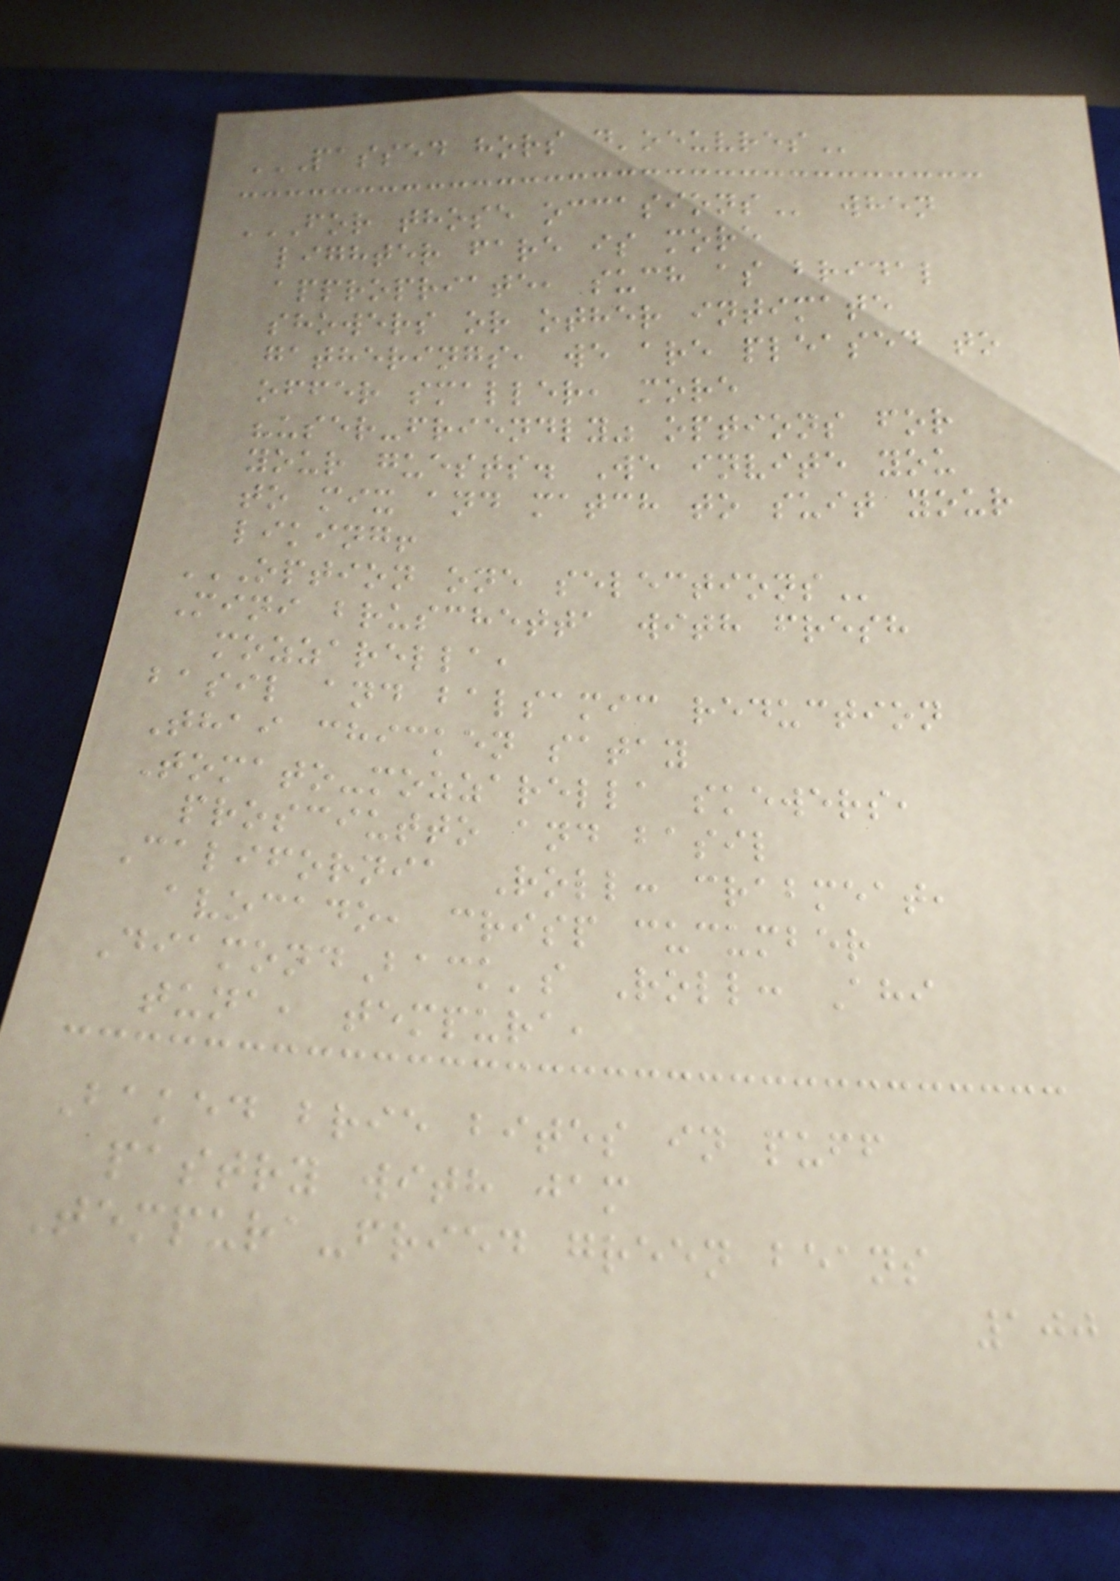PASSED HORS D'OEUVRES
FOR THOSE OCCASIONS when
lighter fare is more
appropriate, such as bridal
showers or other intimate
gatherings, we are pleased to
offer smaller, more
"user-friendly" options for
your guests. We invite you
to mix and match to suit your
liking!
OPTION ONE SELECTIONS
Mini bruschetta with fresh
mozzarella,
basil and balsamic reduction
Thai chicken satay
Tomato-mozzarella skewers,
prosciutto and basil
California Roll: crabmeat,
avocado, crisp cucumber
DiamondBack's Roll: Ahi
tuna, tempura,
Baked brie bites in puff
pastry with jam
Tempura-fried green beans
100
